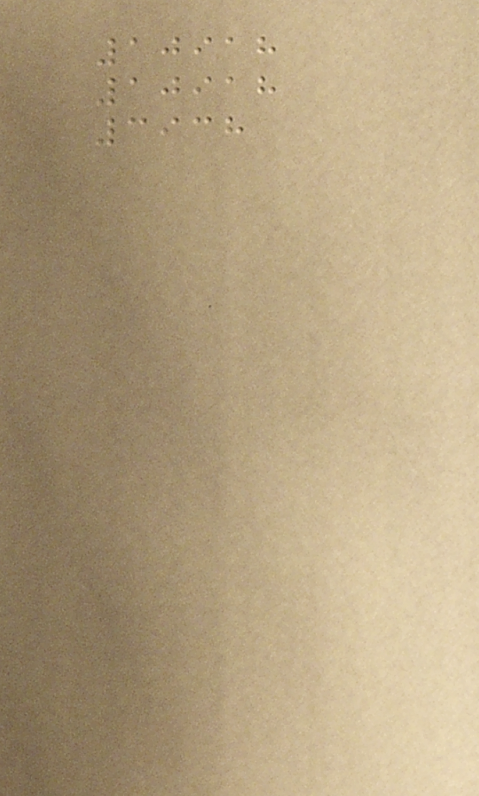10918
10918
3938
